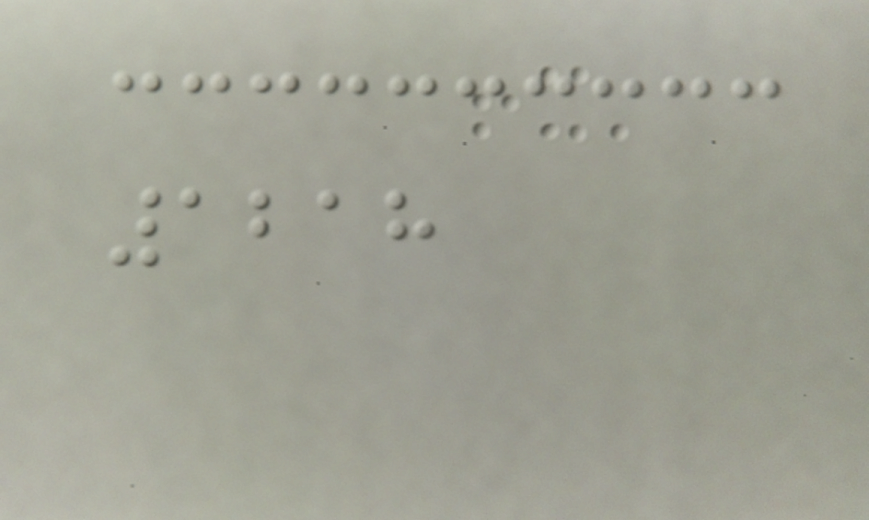1218
